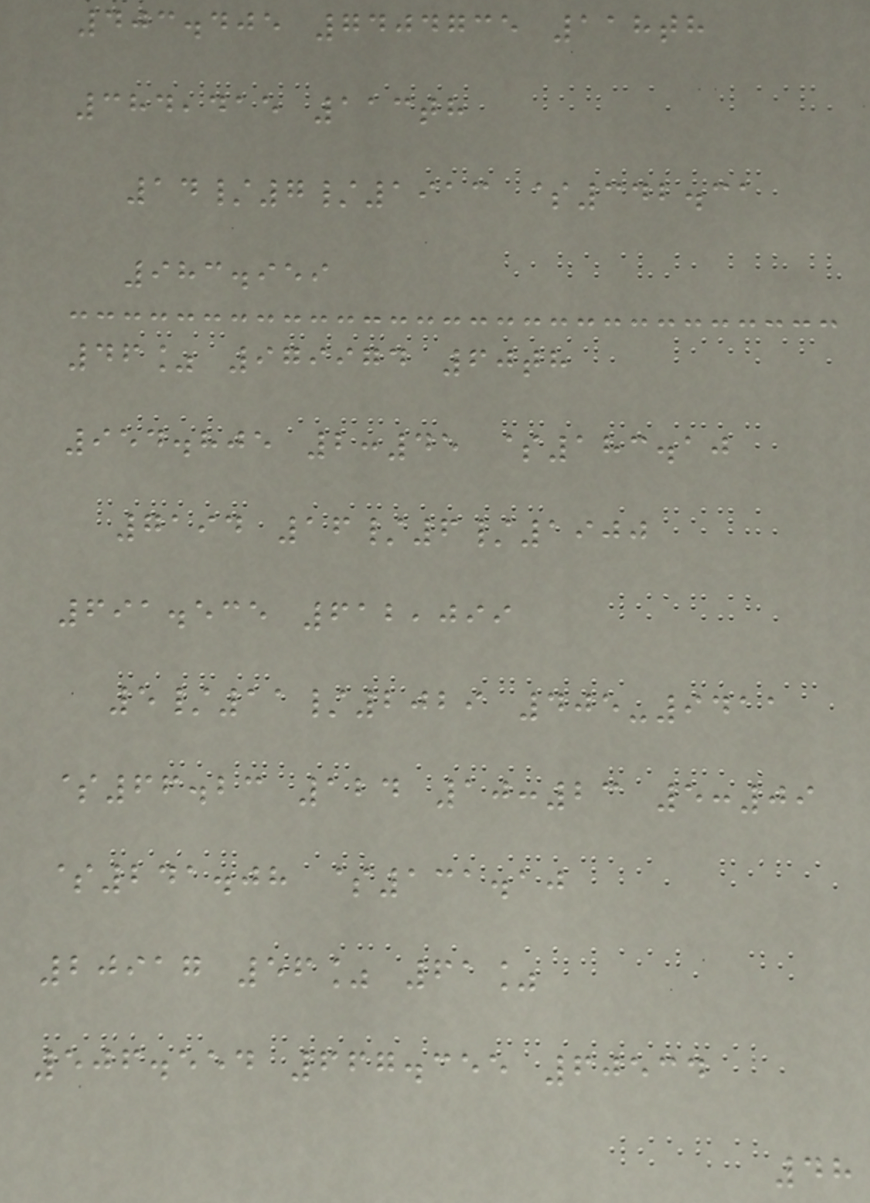403.405 7404735 118th
384,415 113th
14/7/1913 $342.31
983.959
46% 979974 60th
954.805 2:45 $183.10
7194 16/6/1900
691.535 612,099
5/11/2029 405-9411
$66.23 124 10:23 5:09
$241.08 $131.10
20917 56% 61%
506.554 667.355 60534
48
